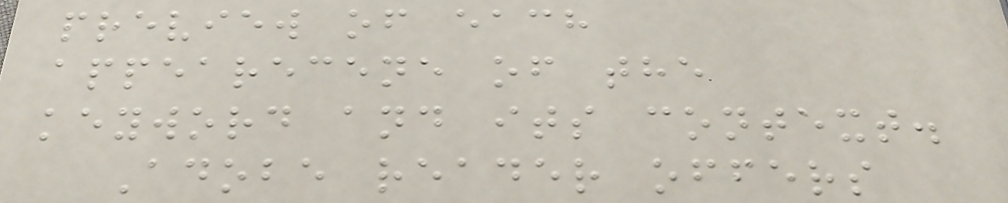preview of each
appearecene of the
keyword and its context.
Adobe reader offers
